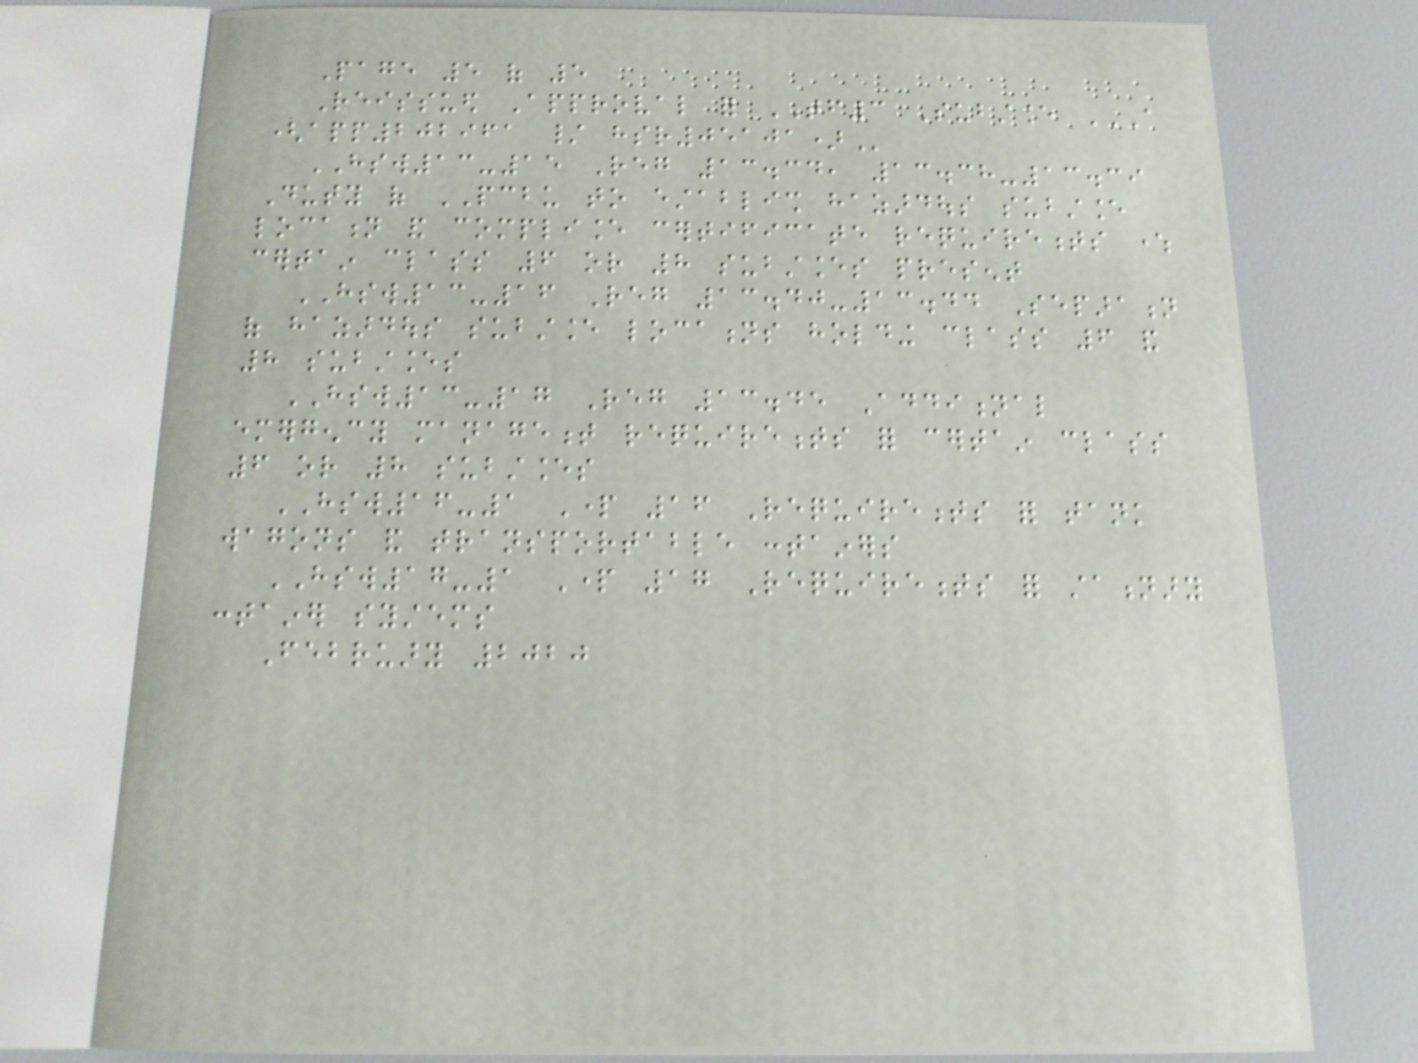Page 5 of 5
Reissued Approval for TF3 Substance A
(APP202961 / HSR05101)
HSW13-15 Reg 13.34, 13.38-13.39
Duty of PCBU to establish hazardous substance
location and compliance certificate requirements where
certain class 6 or 8 substances present
HSW13-16 Reg 13.40-13.44 Separation
of hazardous substance locations holding class 6 and
8 substances
HSW13-17 Reg 13.45 Additional
emergency management requirements for certain class
6 or 8 substances
HSW16-1 Part 16 Requirements for tank
wagons and transportable containers
HSW17-1 Part 17 Requirements for stationary
container systems
February 2020
